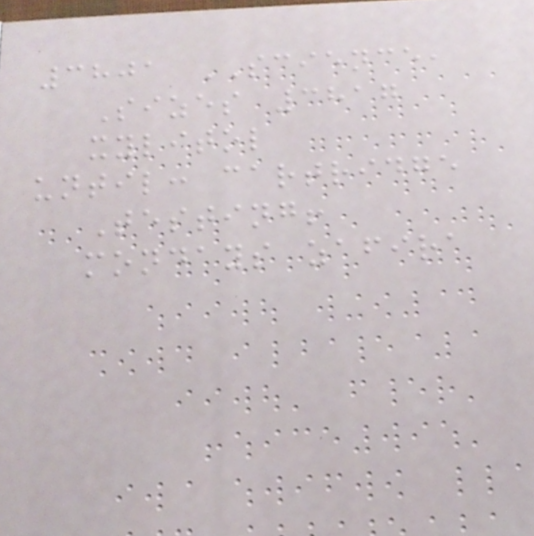3801 SCIENCE,
Sizes 3817
xylitol
until: cartridge
Testing!
mondays zafira
